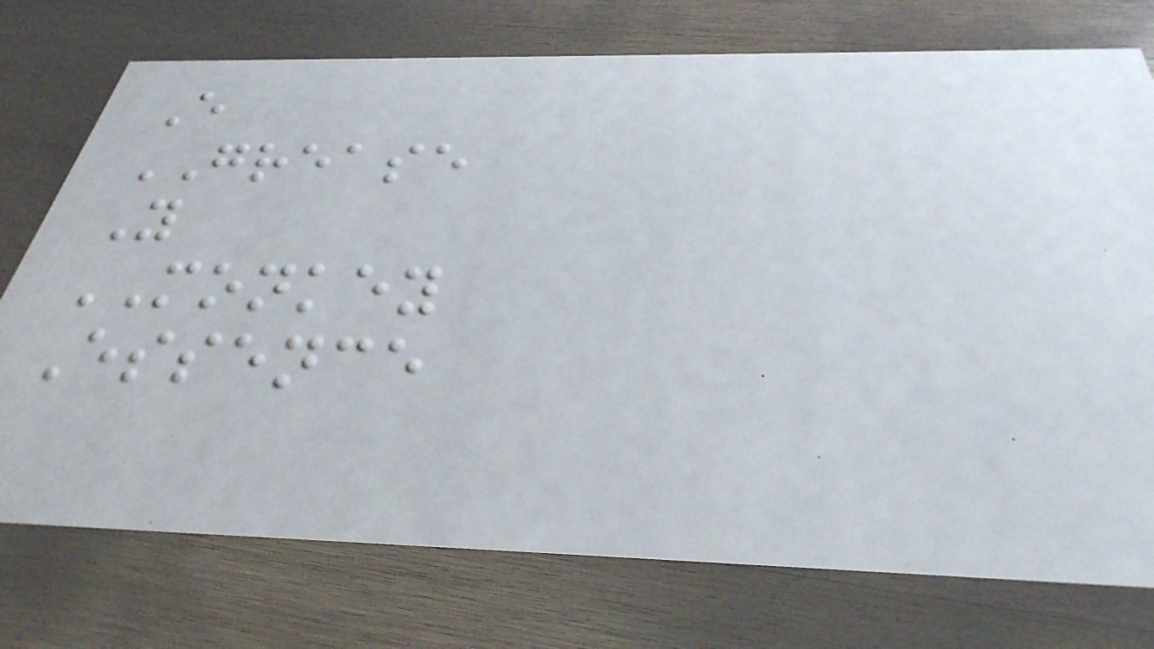E
GREASE
Y
MONKEY
Essence
